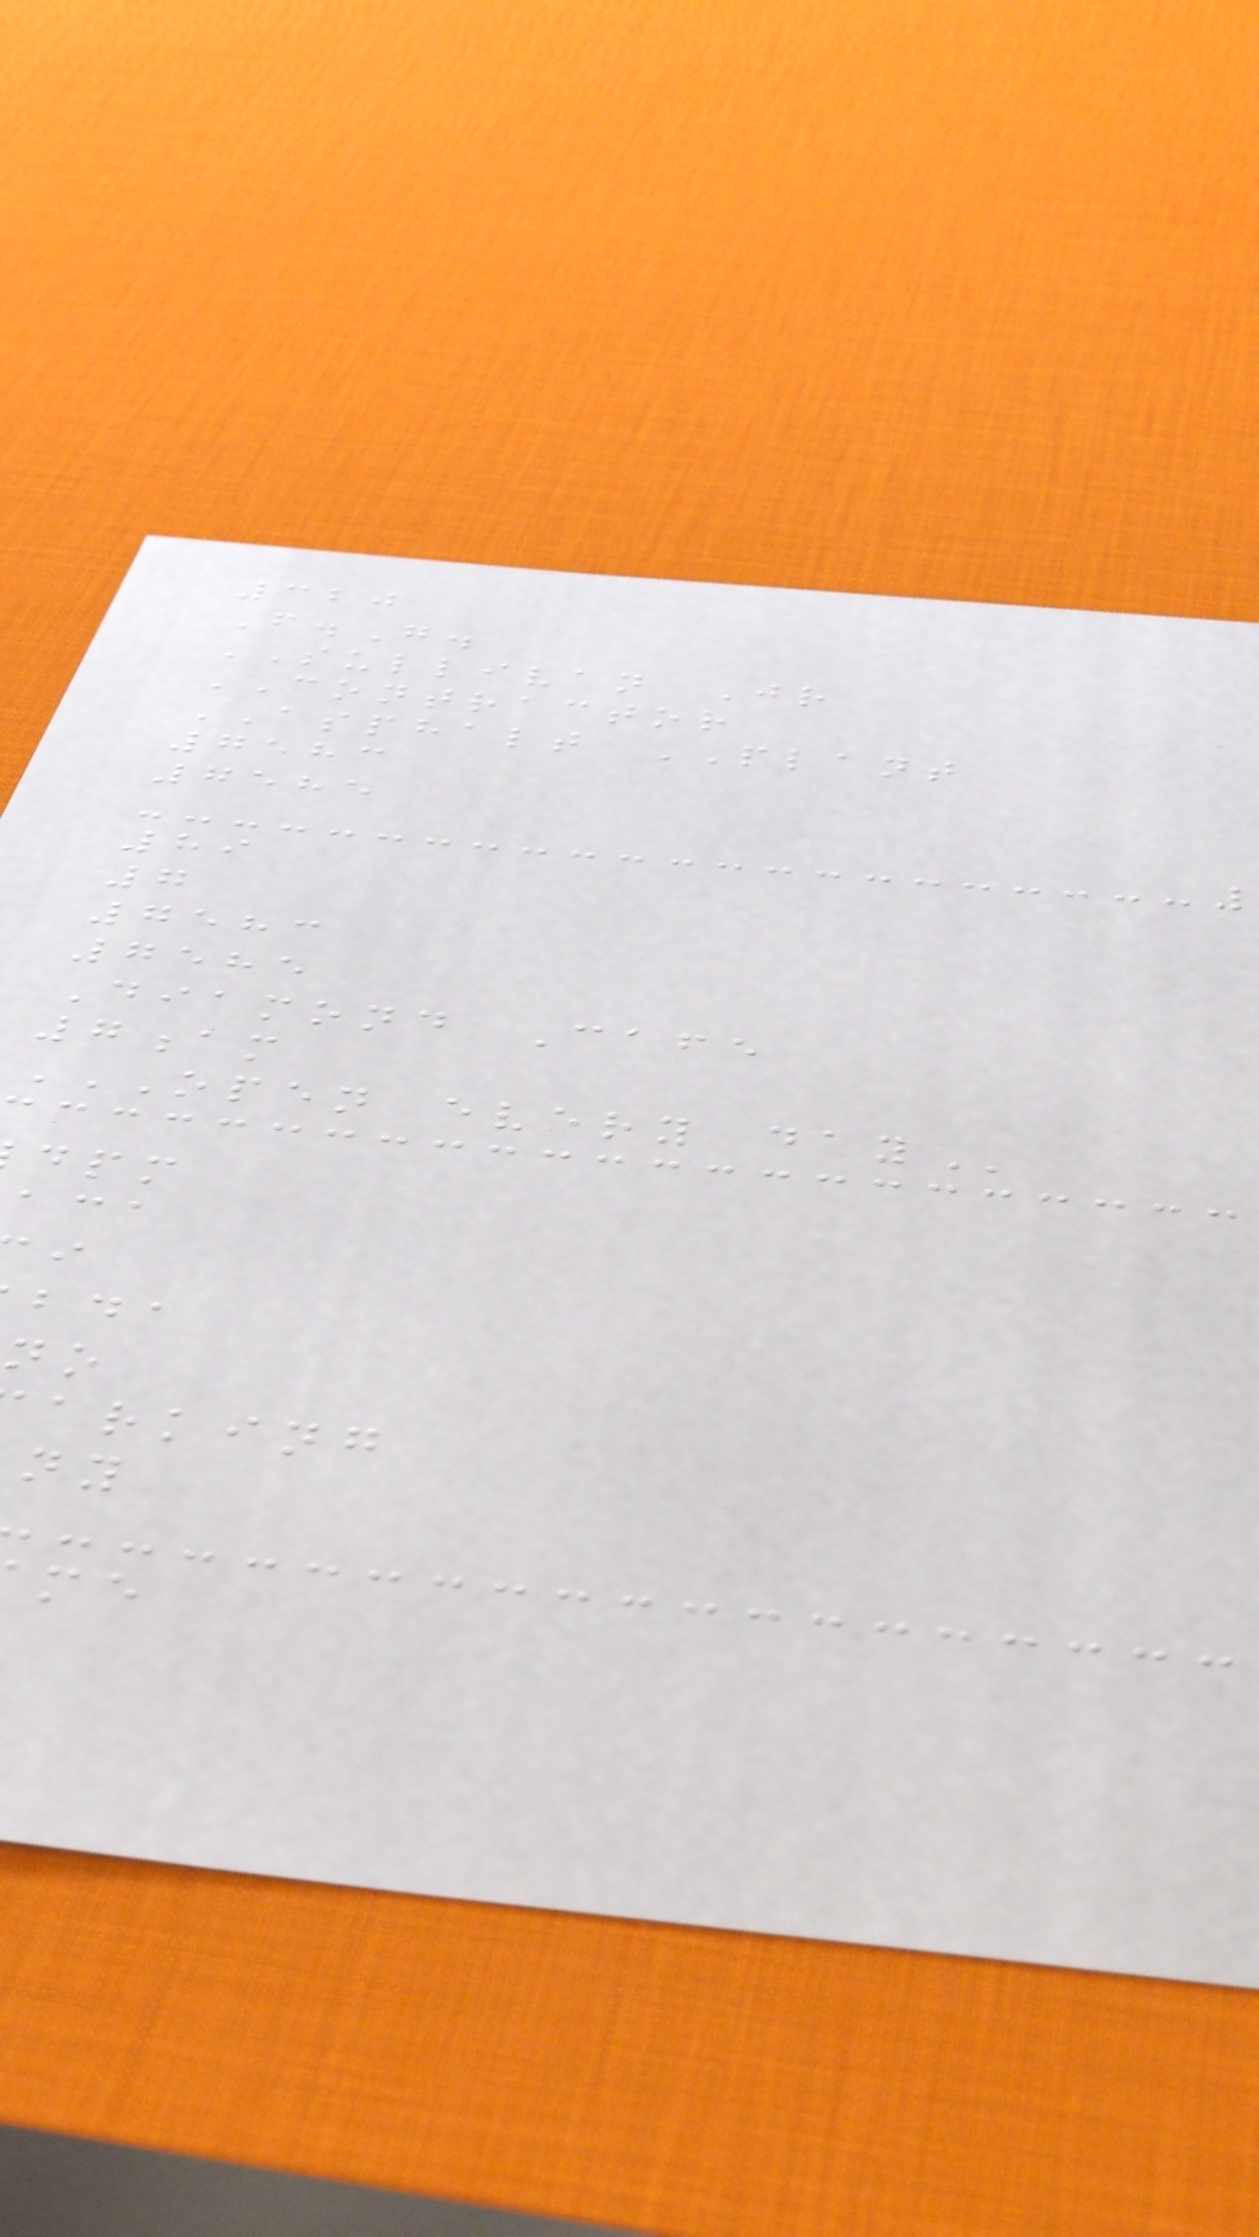320
F.G.
SULLIVAN Jr
CONTRACTOR
ASPHALT PLANT
7583
7585
89
7
7583
7585
Diamond Cafe
7am
OPEN EVERY DAY
arking
